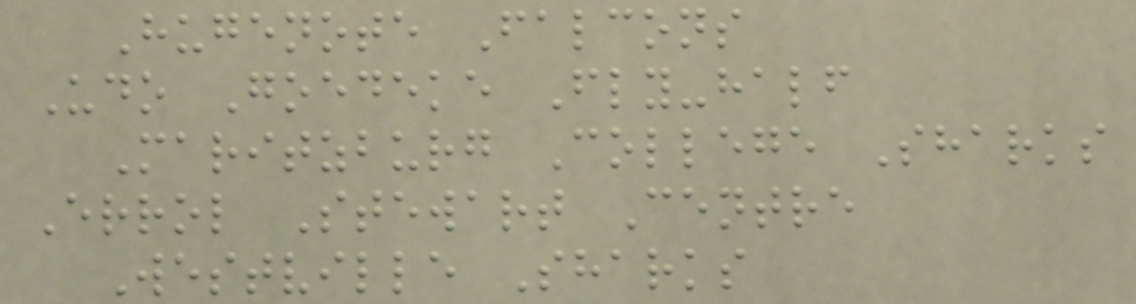Hugenote Falcons
Udo Goedeke Fly-half
Maritzburg College Sharks
Errol Stewart Centre
Westville Sharks
